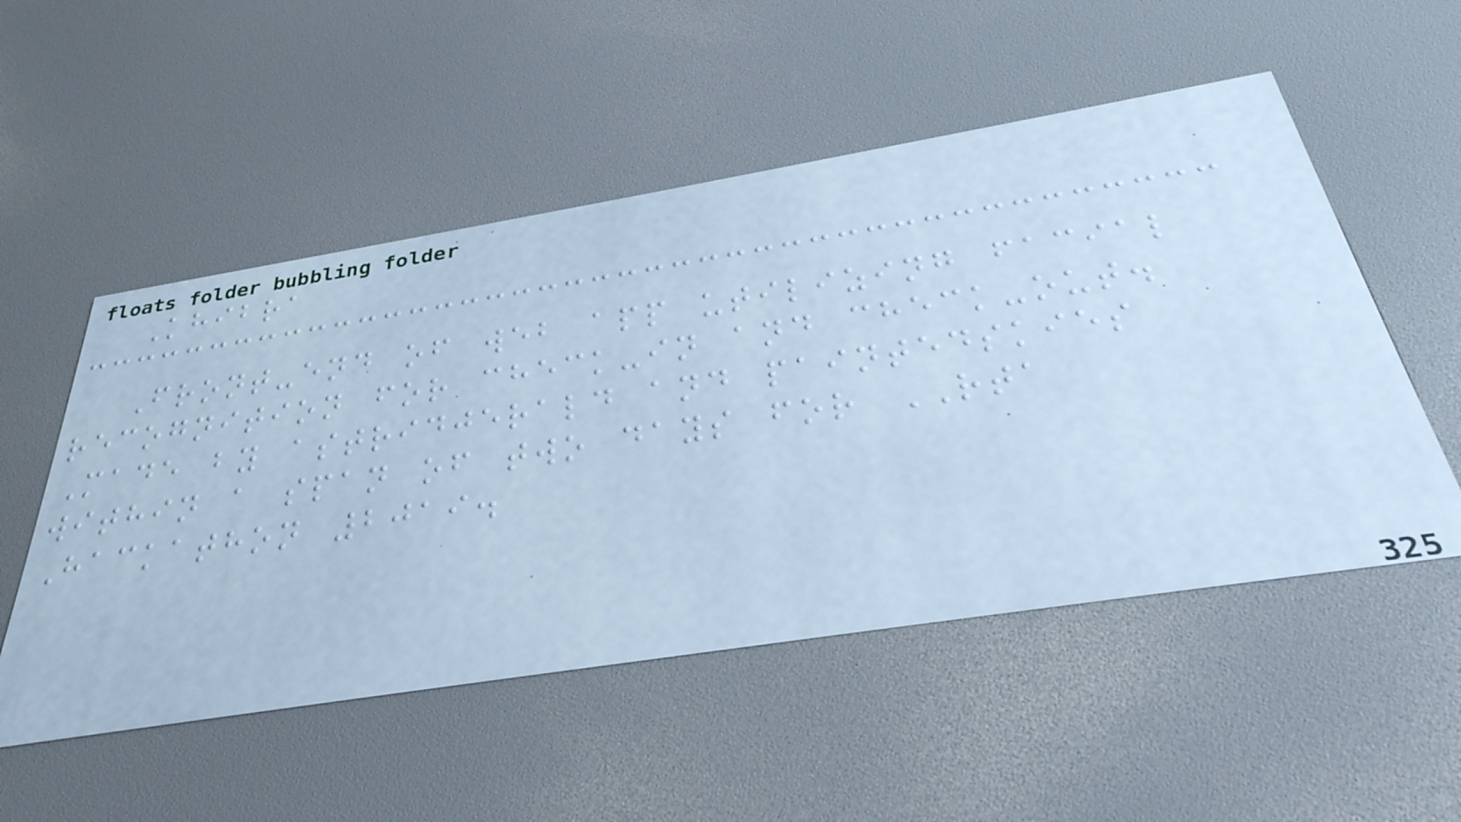Khibra
Front-end of web app utilizing facial
recognition for check-in and check-out.
Made by astridjerald and paintedskies
within a span of two days for RTA
Hackathon 2019.
